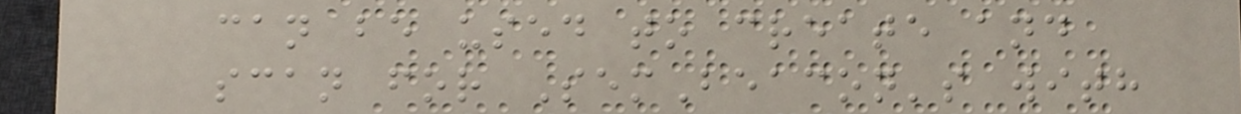can be used to create and
scan for SemBeacon's with
